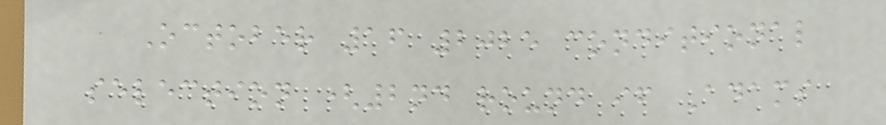October 16 2025 conditional
selection (2nd round if Adams
